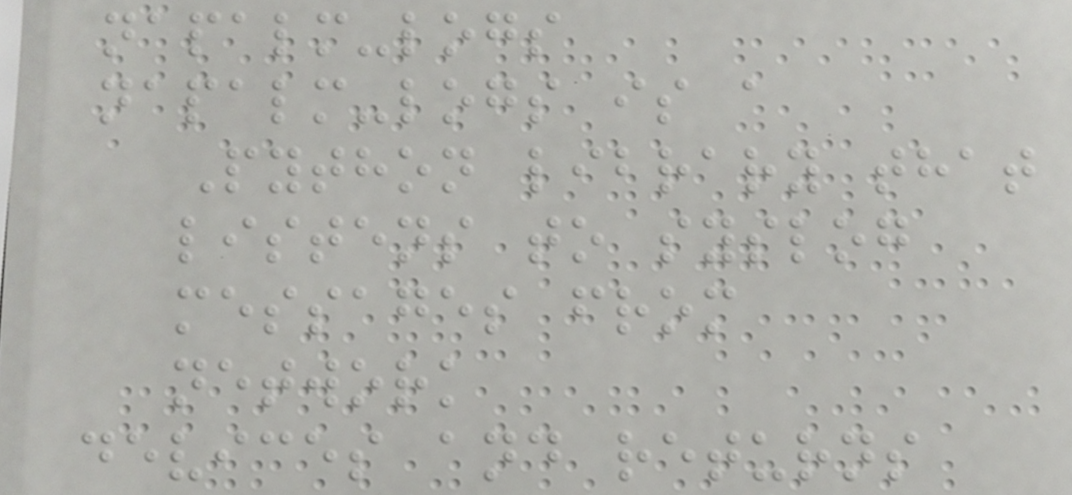napalm-logs
napalm-logs is a
Python library that
listens to syslog
messages from
network
devices and returns
